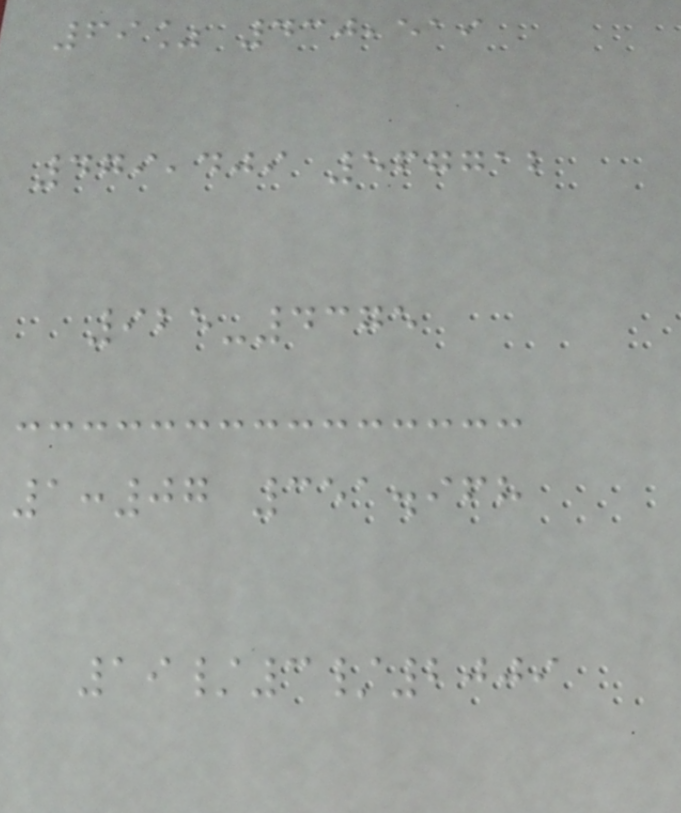69% 430,519
479,409 567712
925-4375
1:07 351.968
19/3/2009
